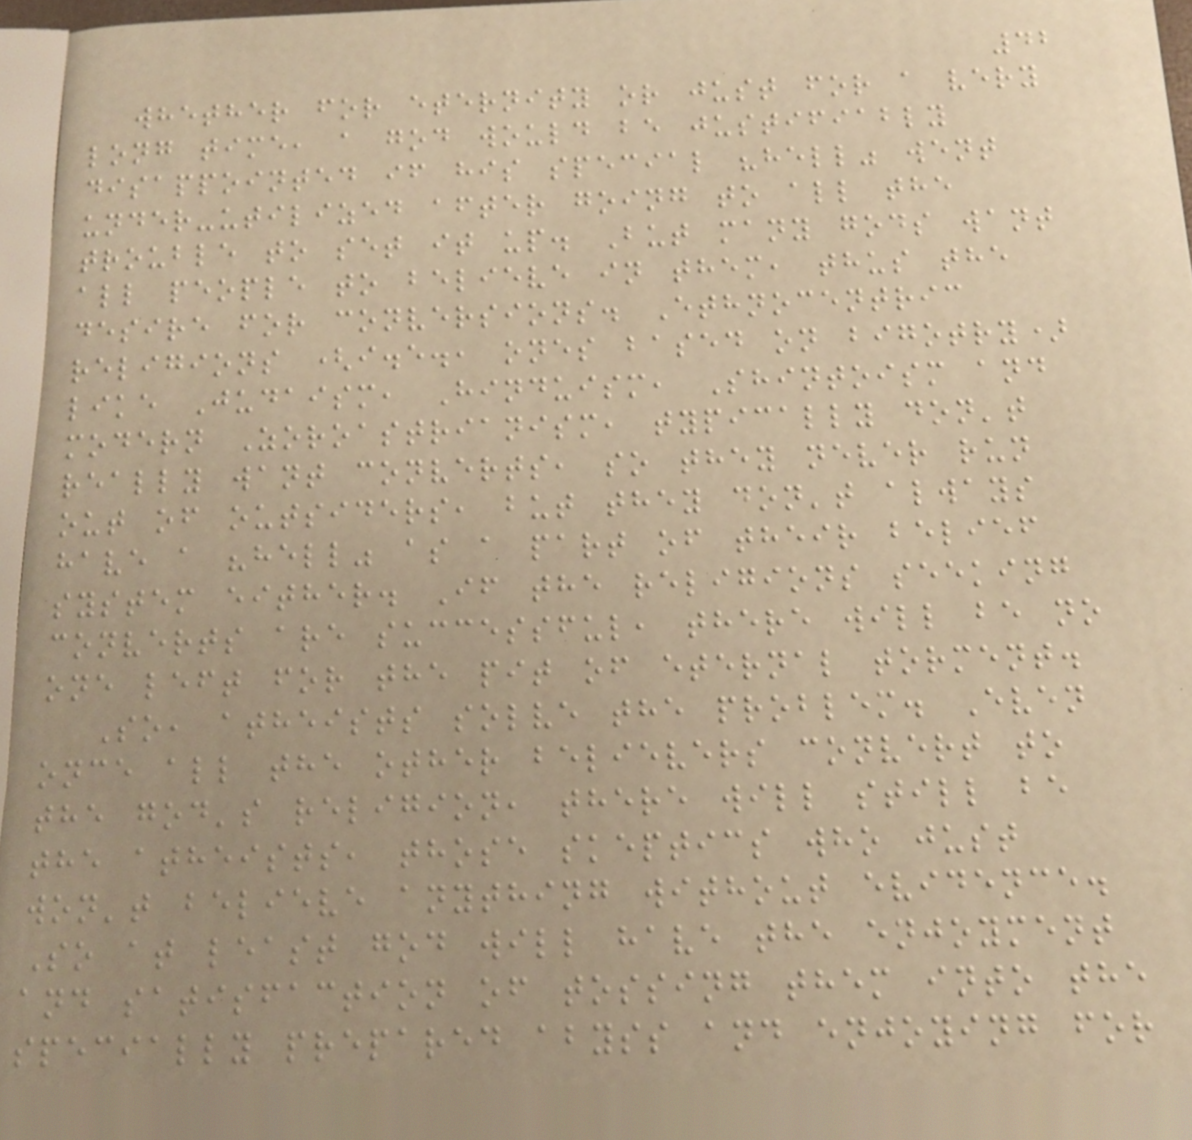42
whether for eternity or just for a very
long time, a god would be justifiably
disappointed if his special "hell" went
under-utilized after going to all the
trouble to set it up. But many gods want
all people to believe in them, thus the
desire for conversions. Ethnocentric
religions (i.e., ones based on bigotry)
like Judaism, Hinduism, Shintoism and
modern Zoroastrianism, typically don't
really want converts, so they never run
out of outsiders, but they don't always
have a "hell" as a part of their belief
system either. If the religions seeking
converts are successful, there will be no
one left for the pit of eternal torment.
So, atheists solve the problem. Even
once all the other believers convert to
the god's religion, there will still be
the atheists, those skeptics who just
won't believe anything without evidence.
So at least god will have the enjoyment
and satisfaction of tossing them into the
specially prepared abyss and enjoying for
